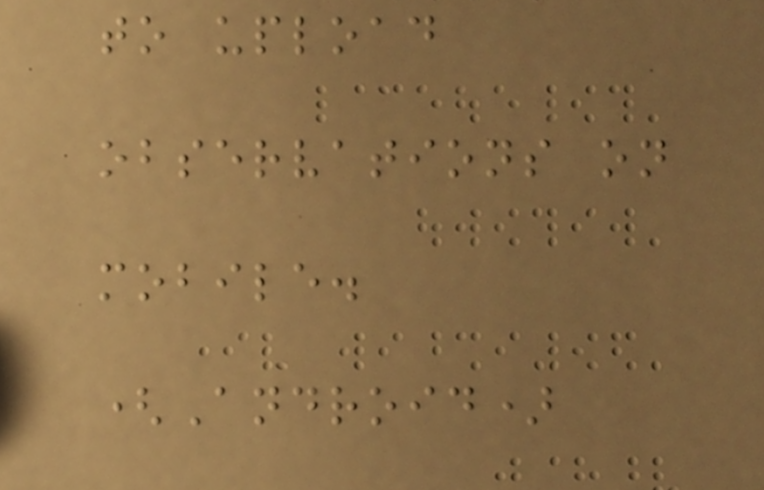to upload
observations on
mobile.
(Android)
